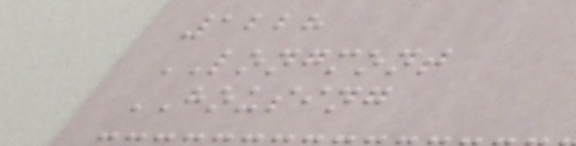1228
LONGMONT
HOUSING
